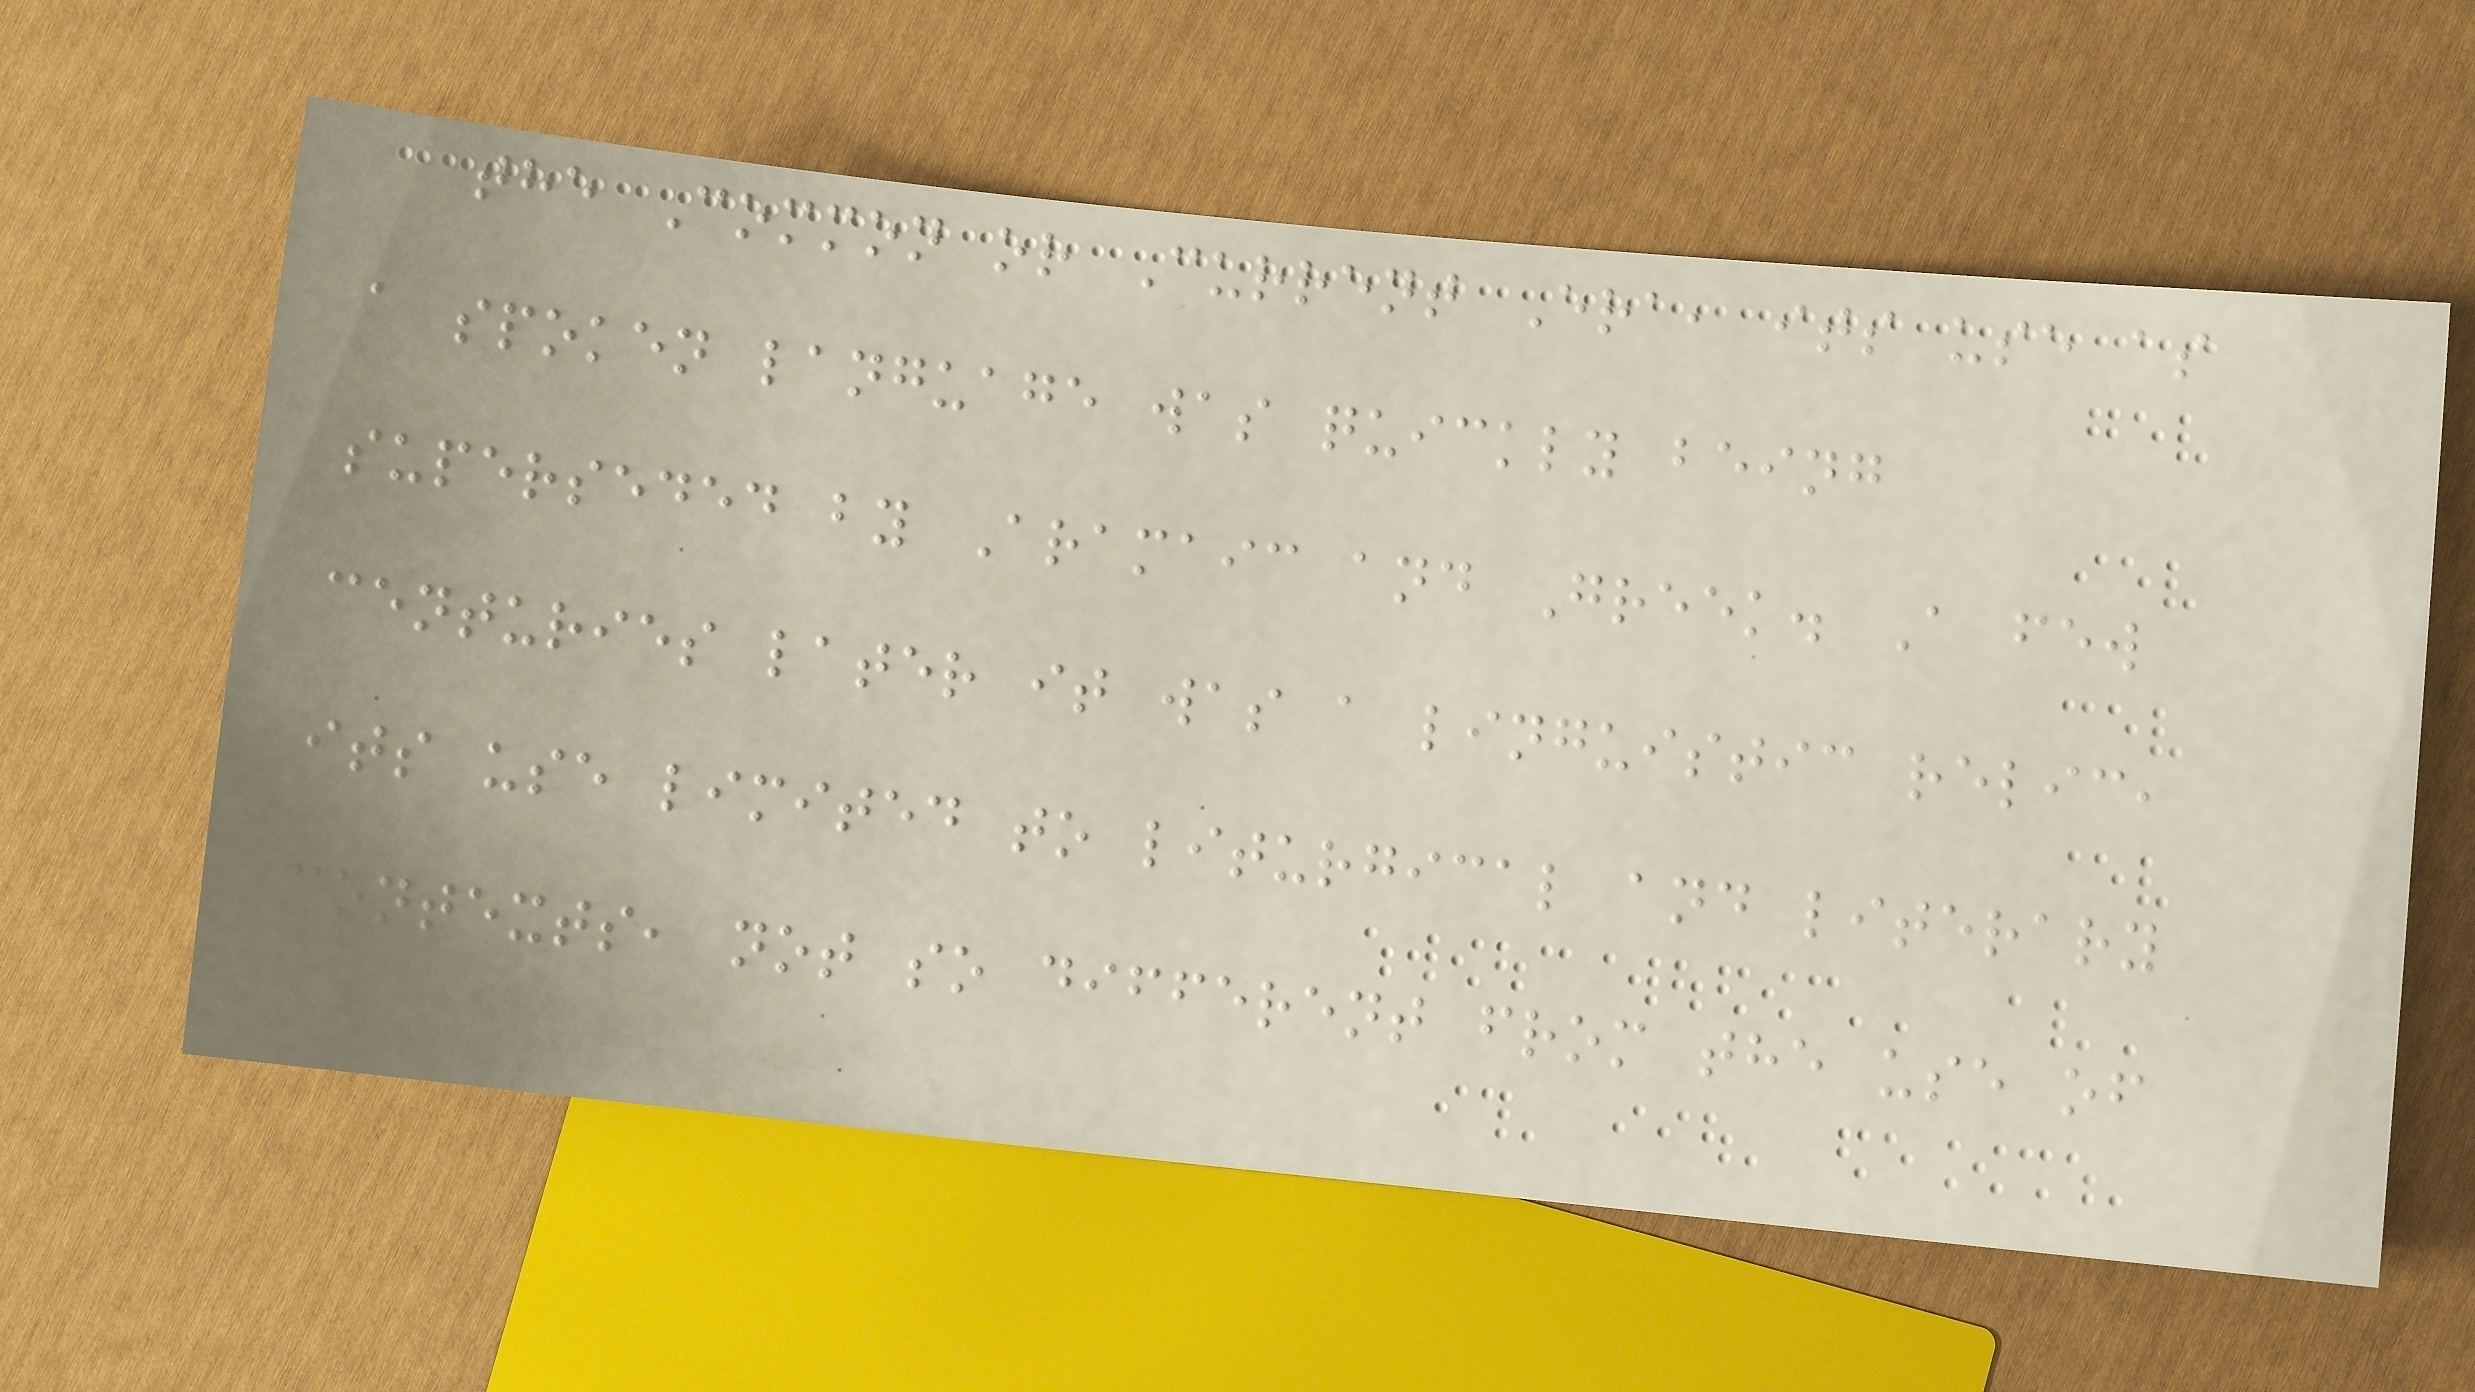the Common or Current Era, its use as
a spoken language was quickly being
superseded by Aramaic and Greek. A few
centuries later it was a linguistic relic,
its use limited to liturgical and literary
contexts, not so different from the use of
